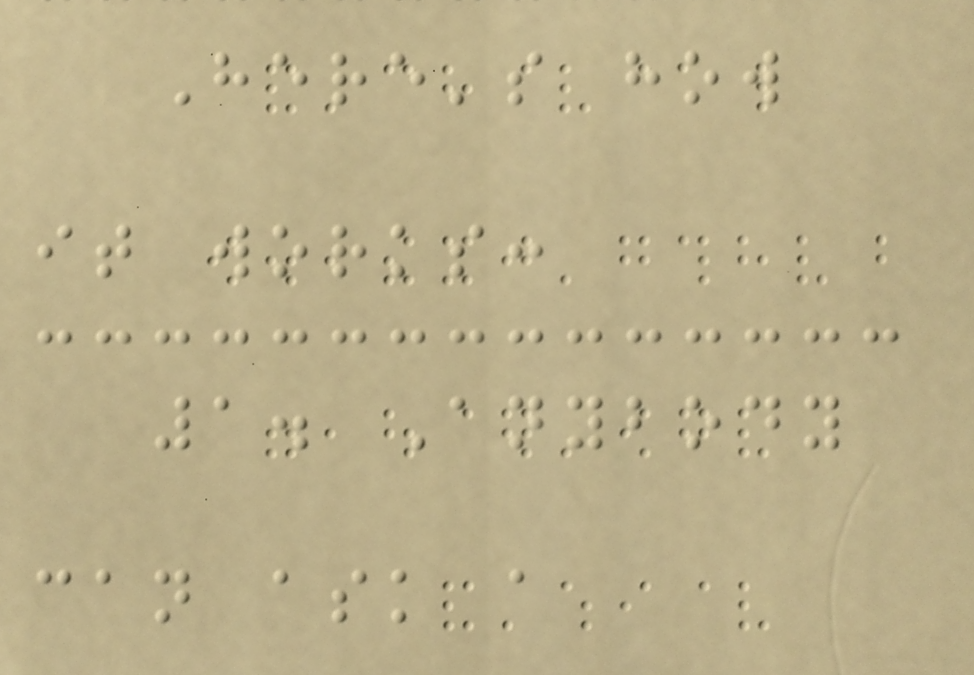Here's how
it works:
1. Anybody
can ask a
